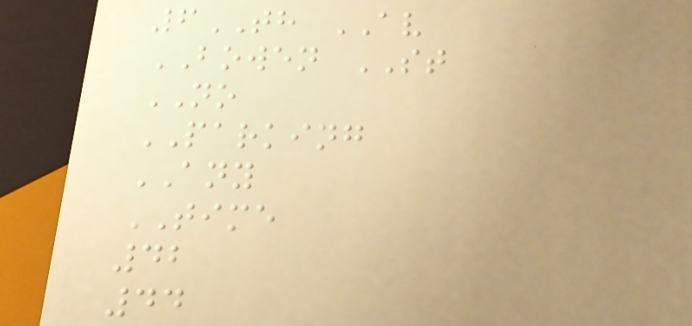6TH AV
BOWEN ST
NO
PARKING
ANY
TIME
42
44
